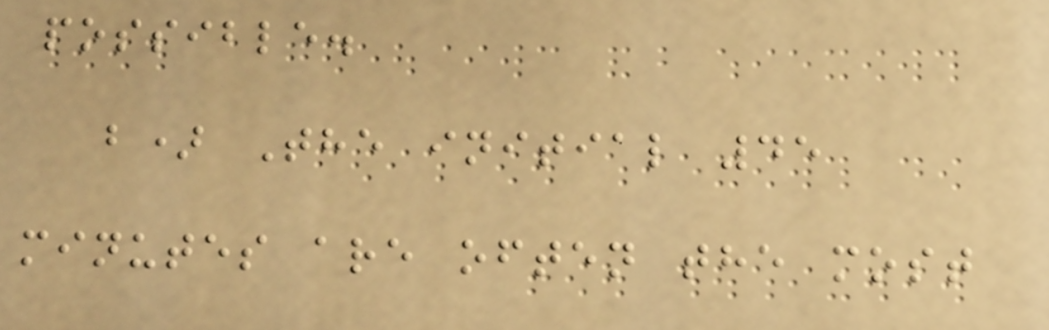possible.
b) The initial 45
minutes are often the most
